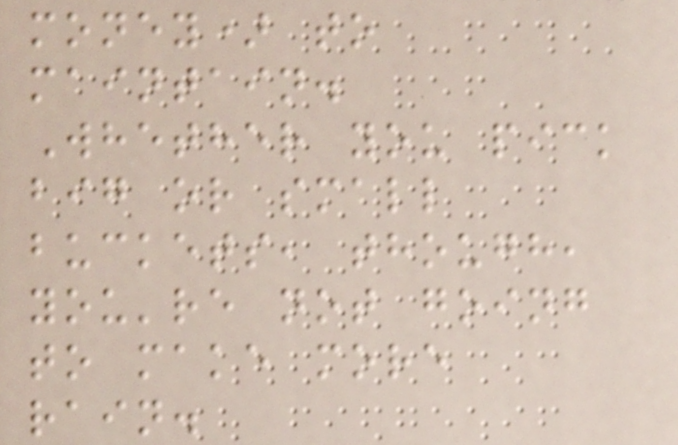money) to
maintain.
Whether you pick
big or small
buckets, though,
you're not going
to make more
rain.
